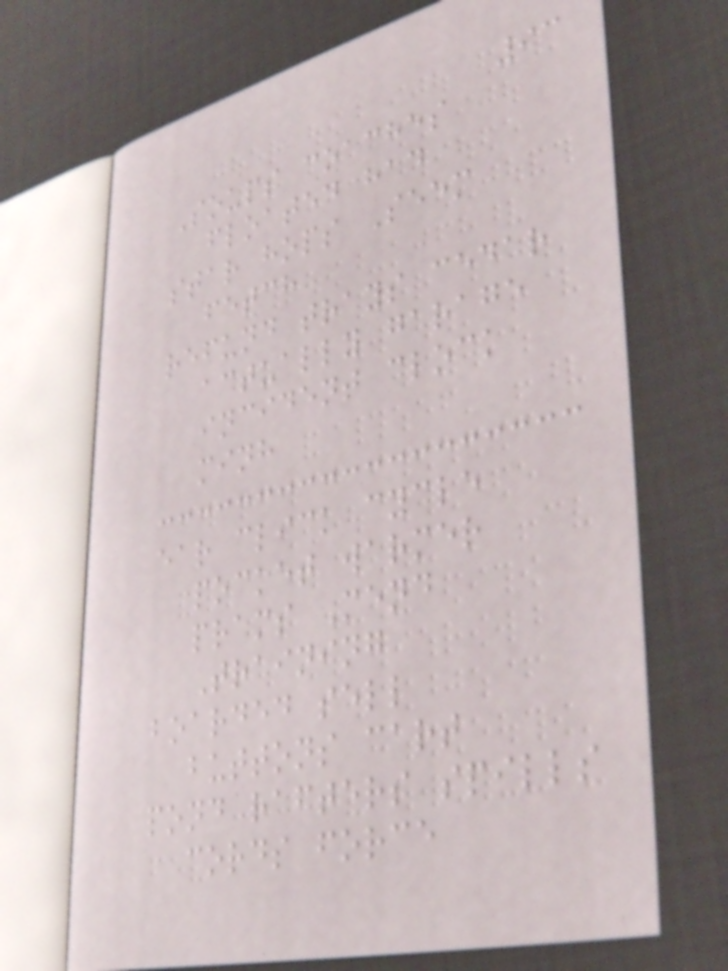93
Soups coaches
floated had
star hops Seem
fetch
refund trays cedar
actually garage
incident clock
minh
ear click cycle
pocket warmer
prams Mend
Training
boarded sell
buttons cart
pond rafters spills
cords force
